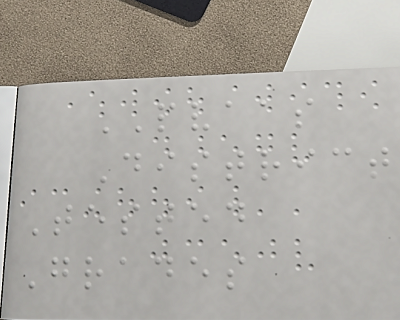PVAAS
District
Tested
Grades
